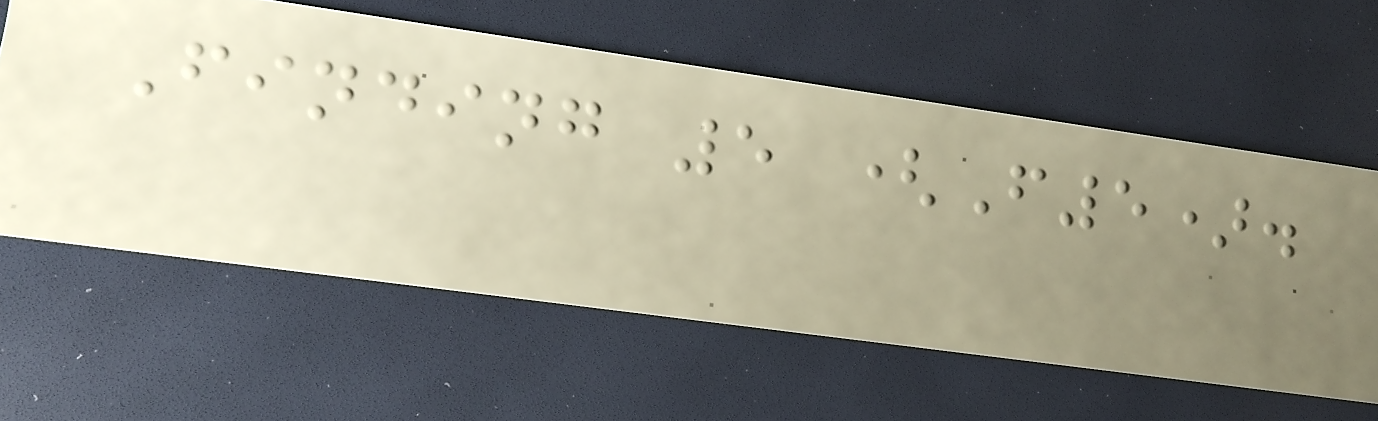Finding 5 (F5).
